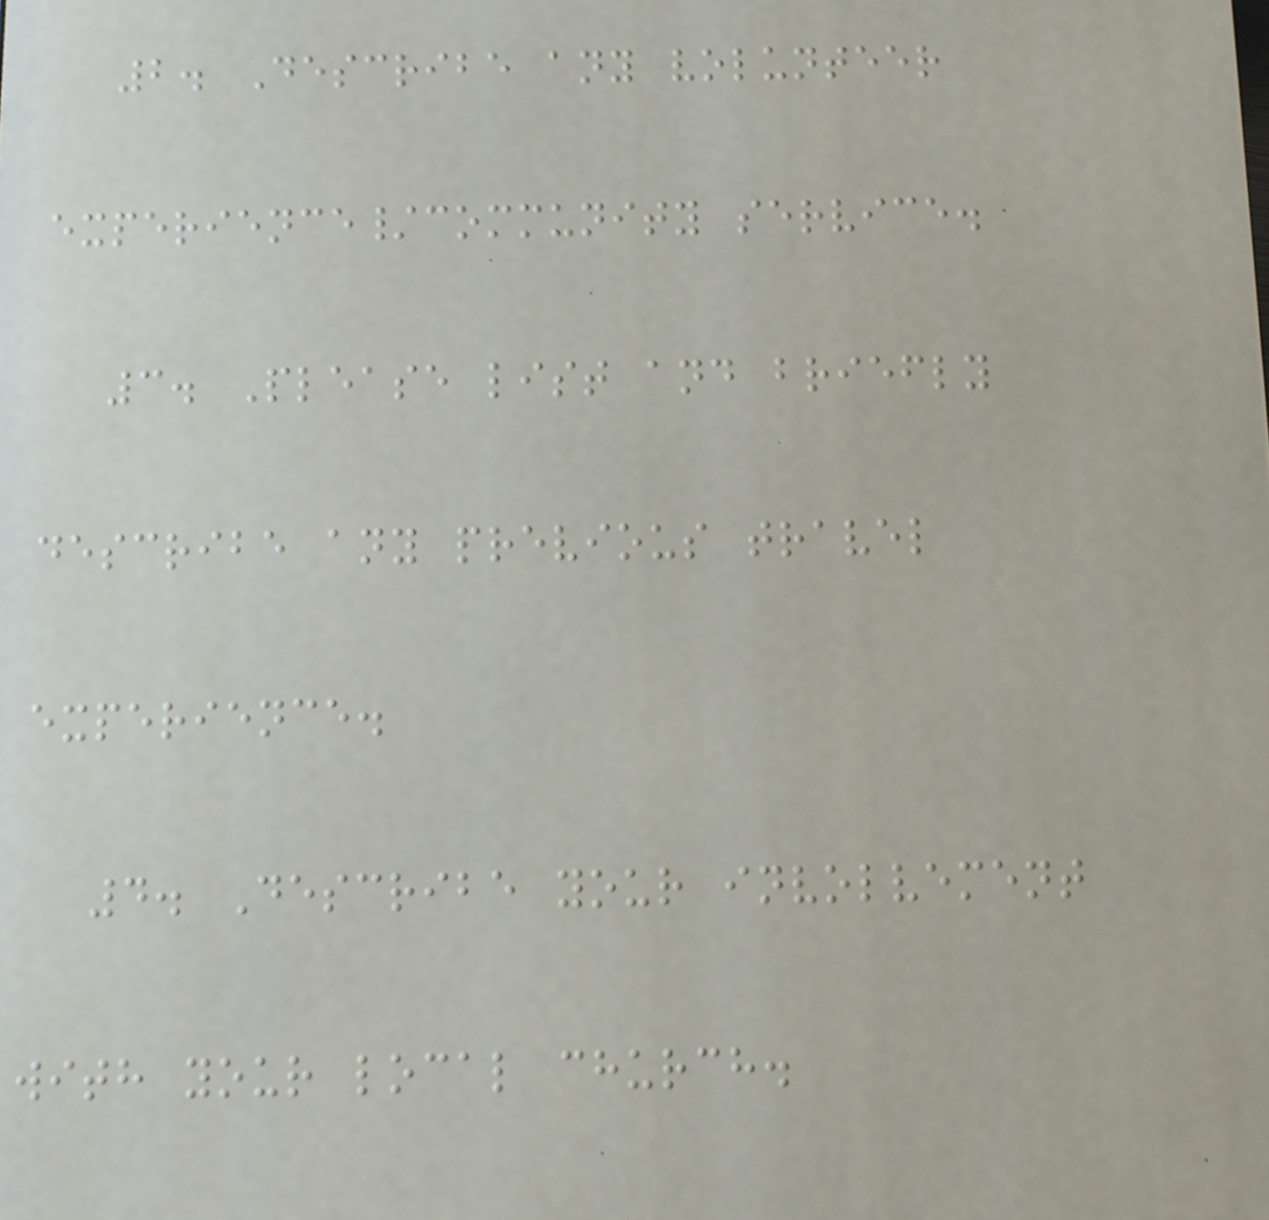2. Describe any volunteer
experience/community service.
3. Please list and briefly
describe any previous travel
experience.
4. Describe your involvement
with your local church.
